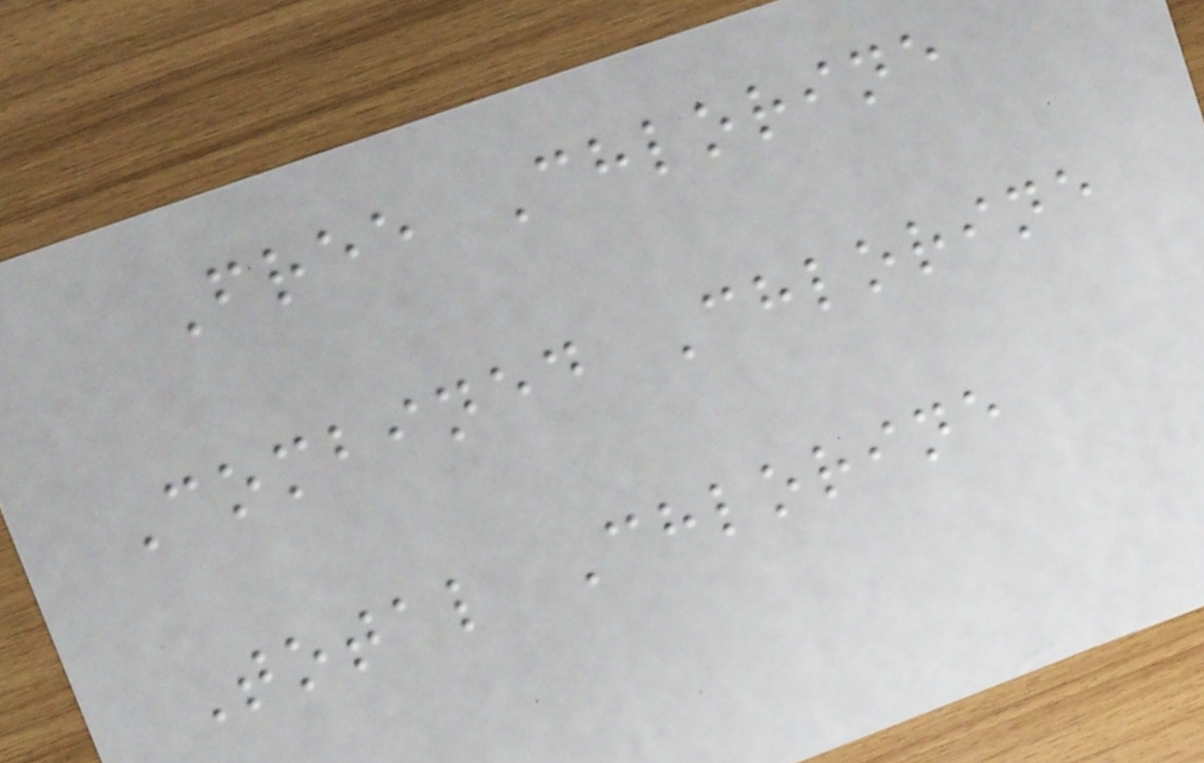Free Chlorine
Combined Chlorine
Total Chlorine
